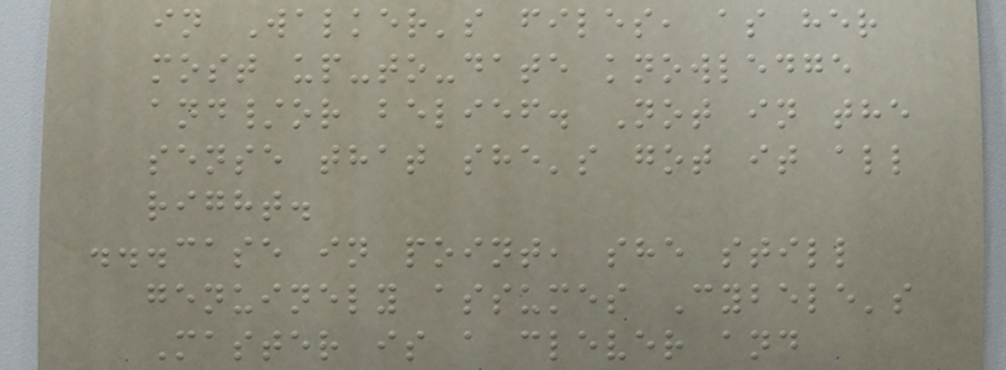in Walker's files, as her
most up-to-date knowledge
and/or belief. Not in the
sense that she's got it all
right.
...case in point, she still
genuinely assumes Cybele's
Master is a clever and
